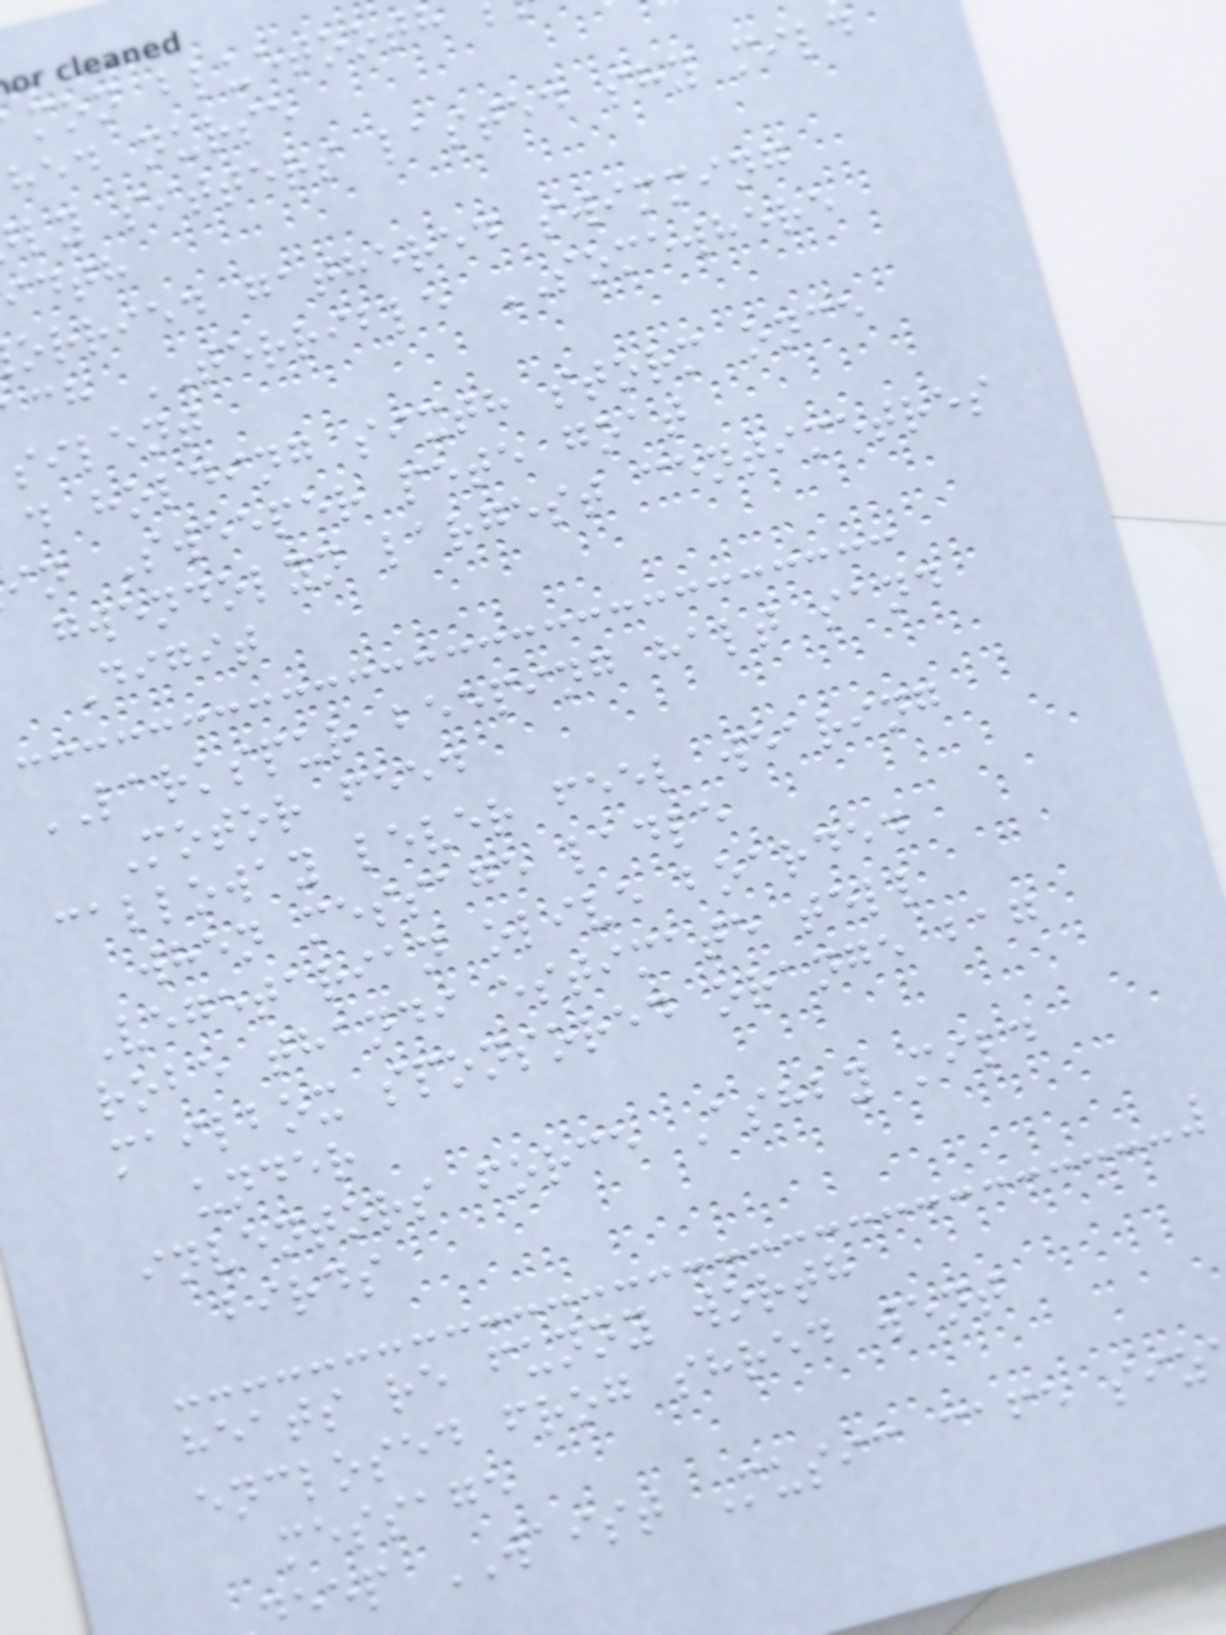mon bluetooth
hed nurse
ly sitters lasted shy mild
idth
orried gathered swimming
ch TERRIBLE SOMEWHERE
silent
d holding sixth storm once
in Sweeper pete goat
gwendolyn largest centimetres
Digit
LARKSPUR beeping halt sand
Motor feed
calloway lever feel wearing
when message ladle
Vegetarian olive boarded
robe thandi estimate tell
mailbox sponsored orange bag
under
inventors force Ashby mild
birds
heats re funny worth
enclosed frog shred went
message
eep WAIST Music cafe siz
